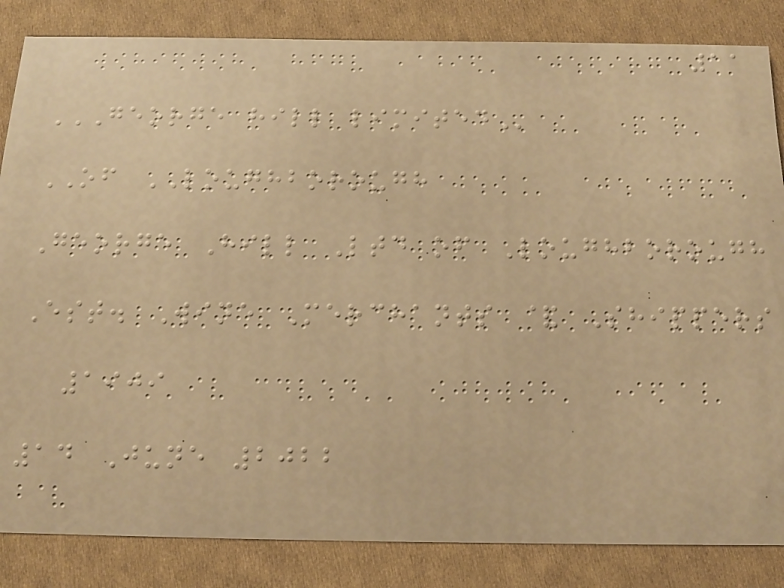11
GEORGE HILL LIMITED
OF LOUGHBOROUGH
George Hill Ltd of Loughborough
Est. Wine Merchants & Shippers
1909
14 June 2022
